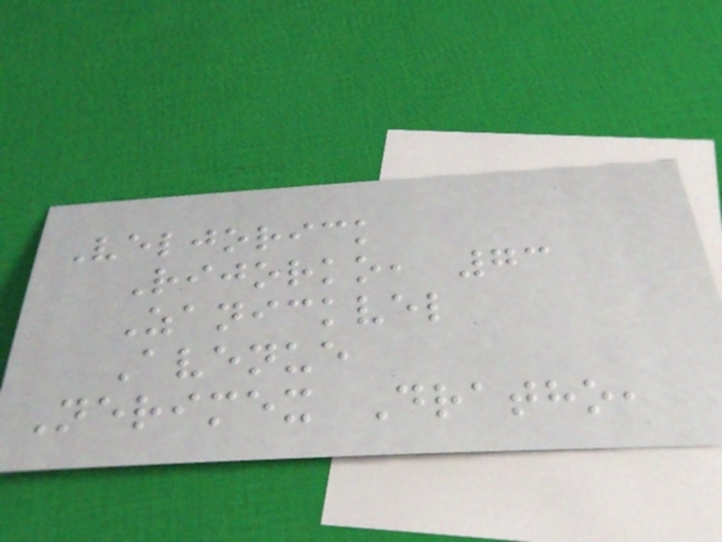Veljorick
Rijorko, 73
Zanickvel
Avenue
Nerimex Dratho,
